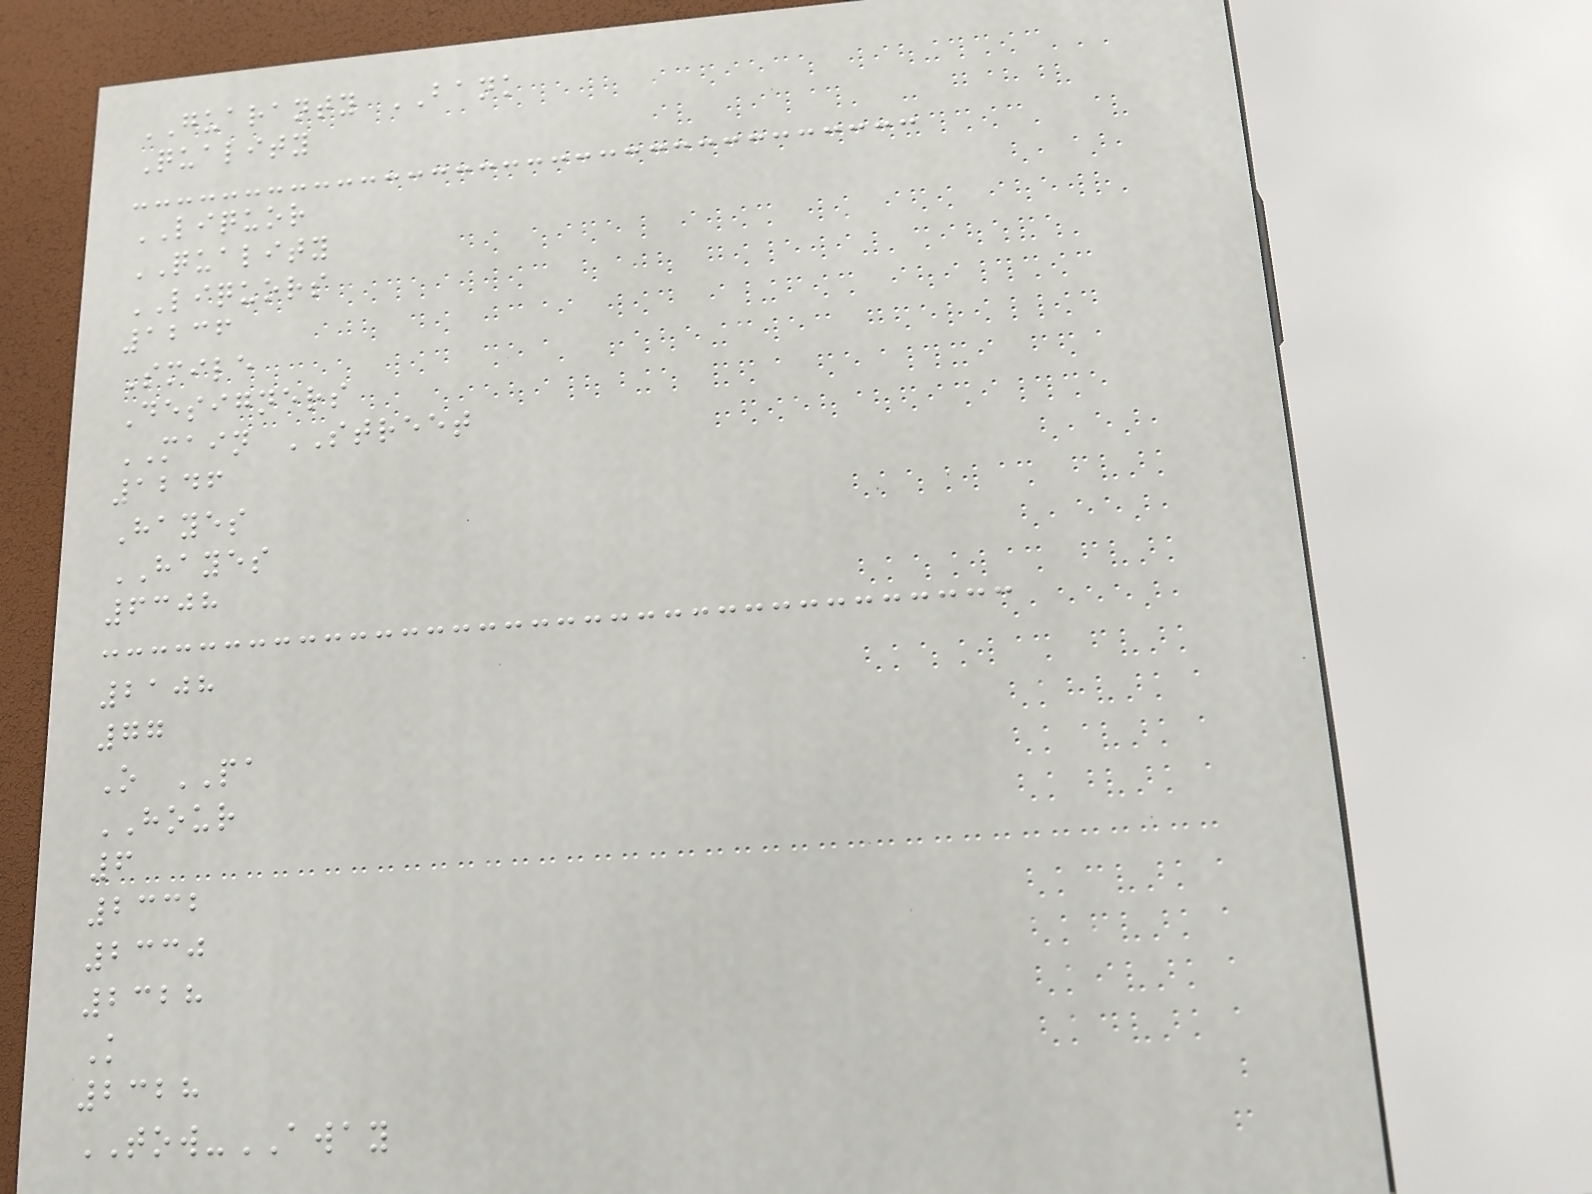GUARANTY BANK
Quality
LIQUOR
QUALITY
LIQUORS
1236
Smile
Designers
MAIN STREET
1246
Hayes
HAYES
6308
2108
77
O PA
HOUR
6
2332
2330
2328
K
2328
TOW-AWAY
